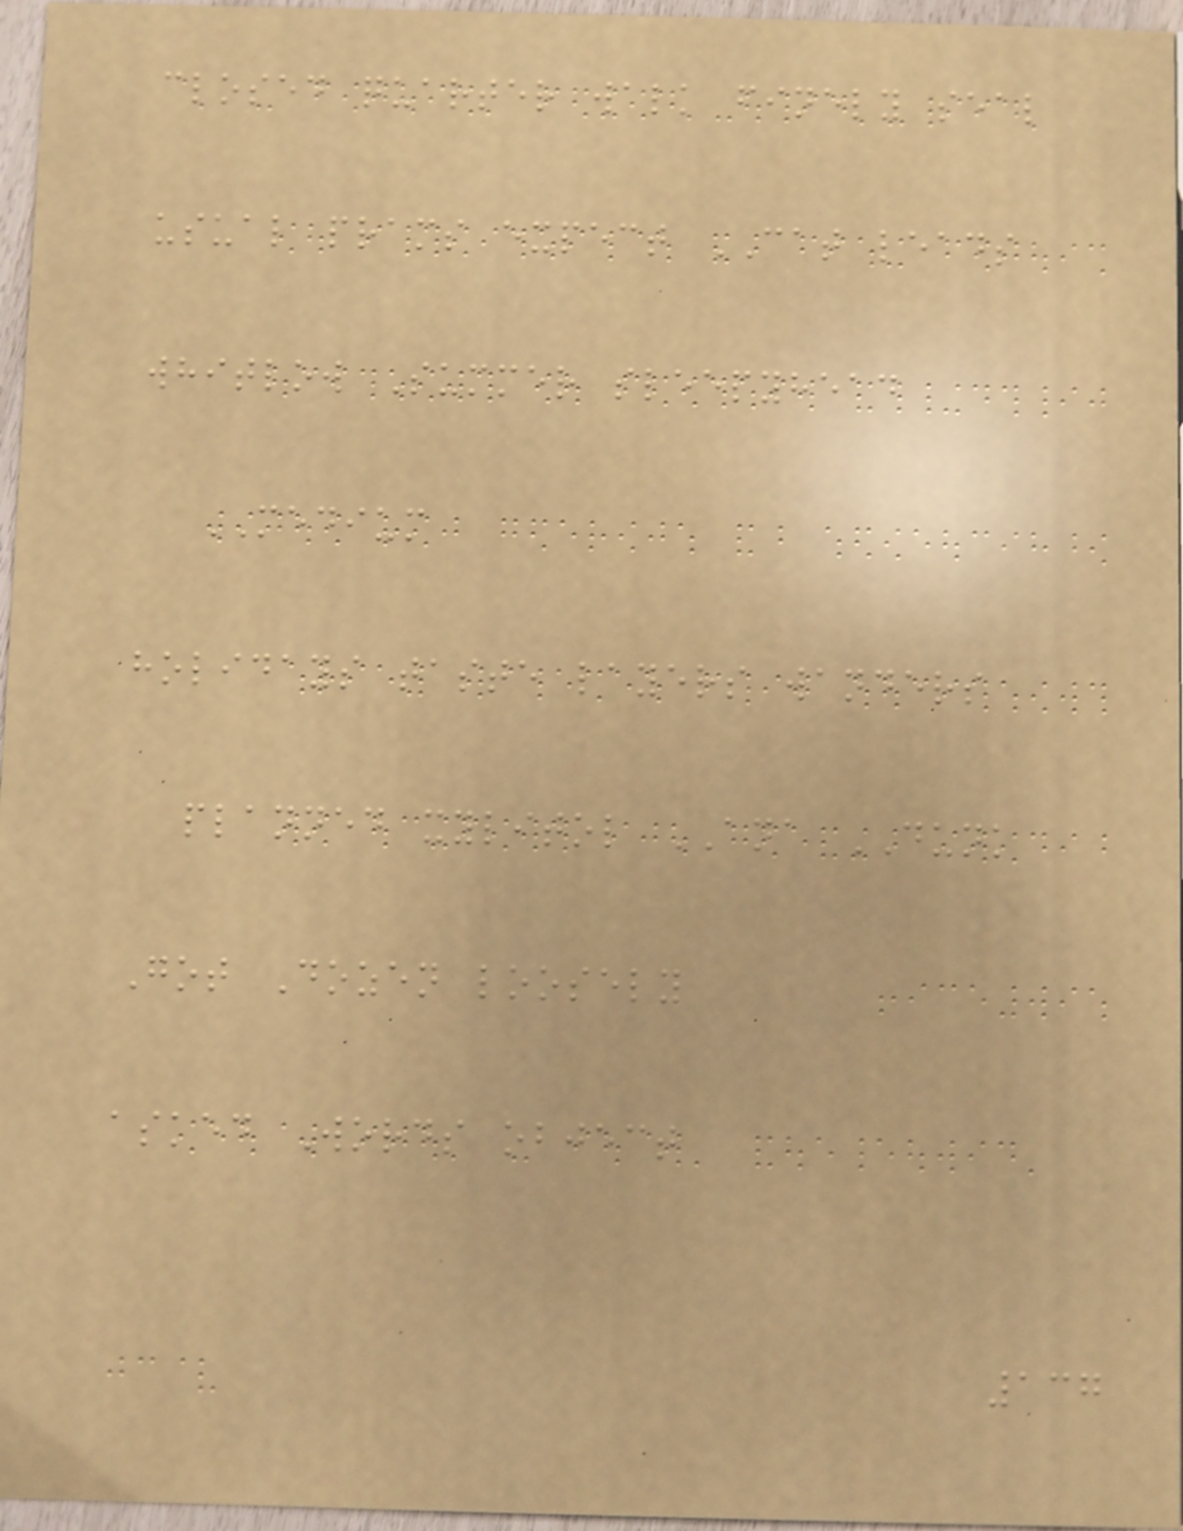closed quarter walk finely seal
usual prams expect CAT leads
whitlow Summer sleepyhead
MEDIUM
holidays taste layers wanders
planned xylitol ANA DUNK
Got Dozen loosely
asked Words object
137
